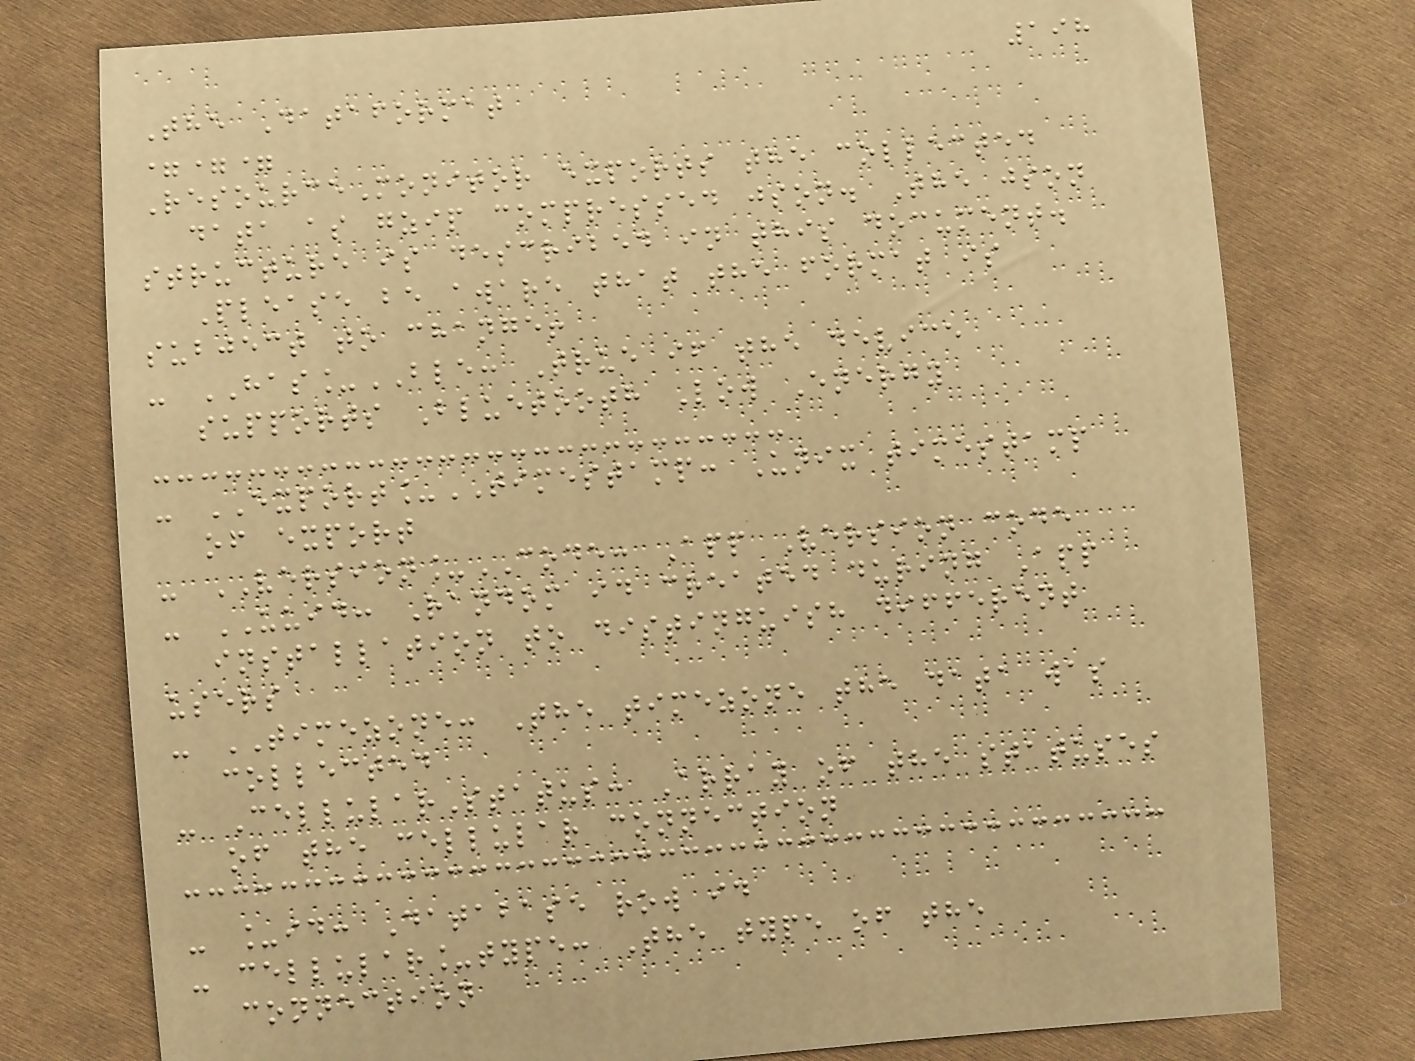198
The Dataformat
===
ResourceMonitor exports the collected
data as gzip compressed json. The json
structure is described in this document.
Please be aware that the format is
subject to change!
- HAS_BLE: True if the device
supports Bluetooth Low Energy
- EXPORT_TIMESTAMP: Unix timestamp
of export
- VERSION_CODE: App Version code
- UUID: Random id created during App
installation to distinguish different
users
- TIMEZONE: The timezone the data was
collected
- CellularStatus: Array of the statuses
of the cellular connection
- _id: Database row id
- cellular_type: The type of the
connection
